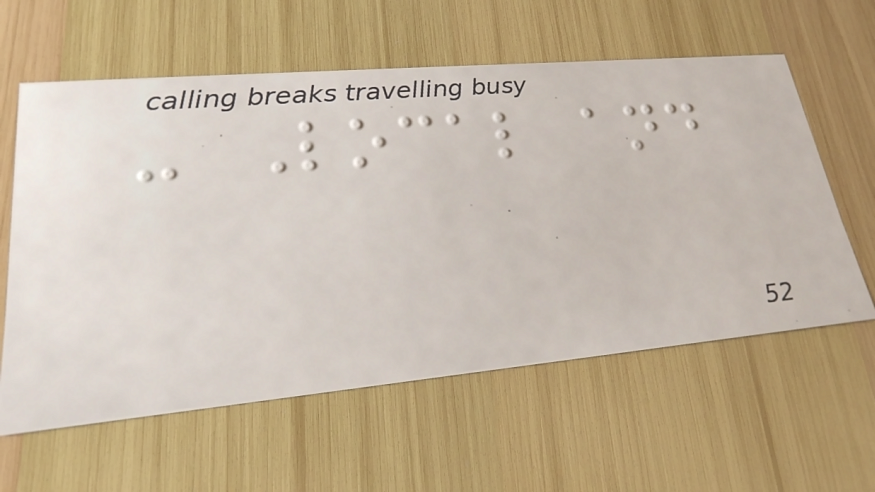- Local and
